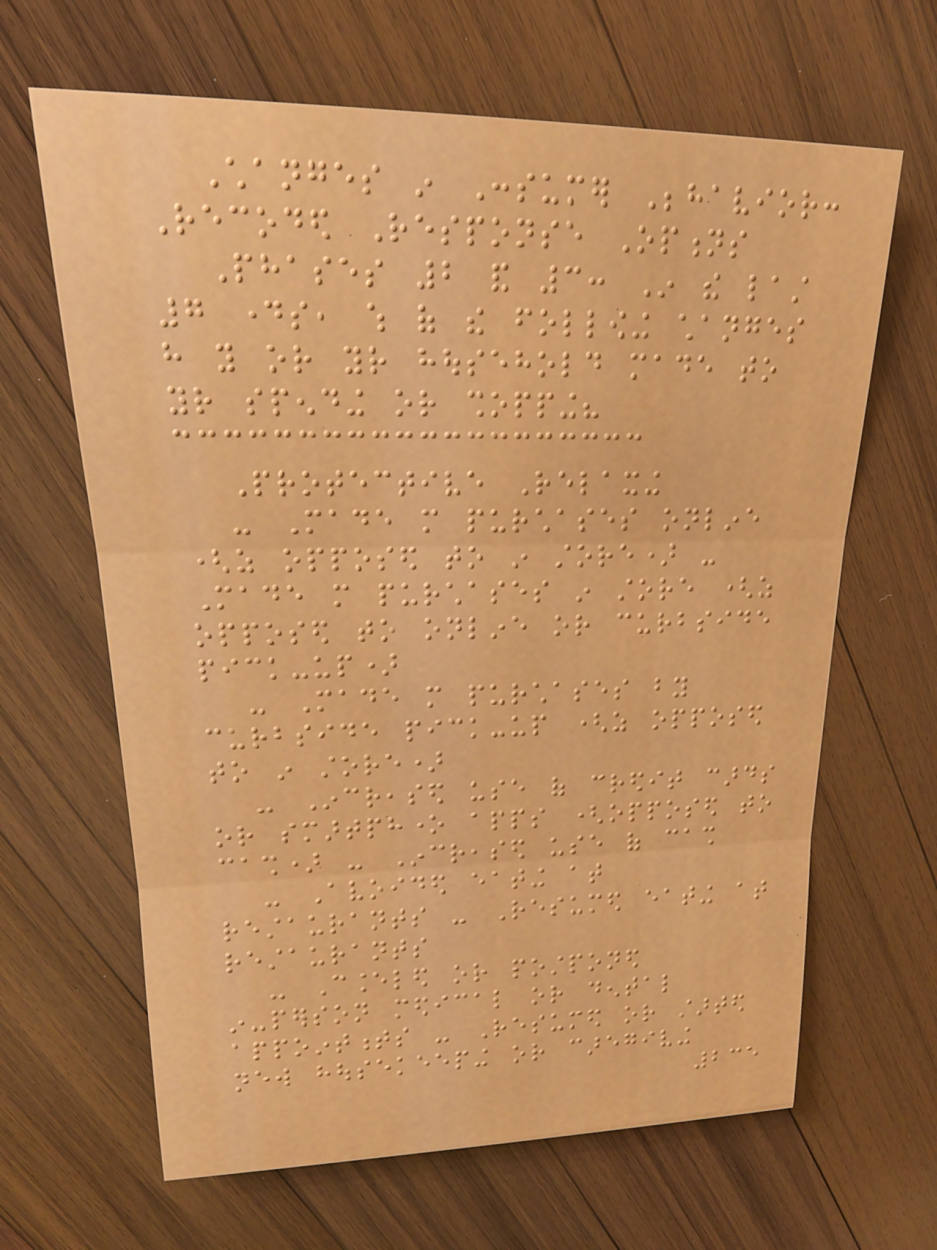Changes in Consumer Behavior:
Recoded Response Options
Phases 2 and 3: In the last
7 days, which of the following changes
have you or your household made to
your spending or shopping?
Protective Relaxing
- Made more purchases online
(as opposed to in store) -
Made more purchases in store (as
opposed to online or curbside
pick-up)
- Made more purchases by
curbside pick-up (as opposed
to in store)
- Increased use of credit cards
or smartphone apps (opposed to
cash) - Increased use of cash
- Avoided eating at
restaurants - Resumed eating at
restaurants
- Canceled or postponed
in-person medical or dental
appointments - Resumed or started
new housekeeping or caregiving
235
